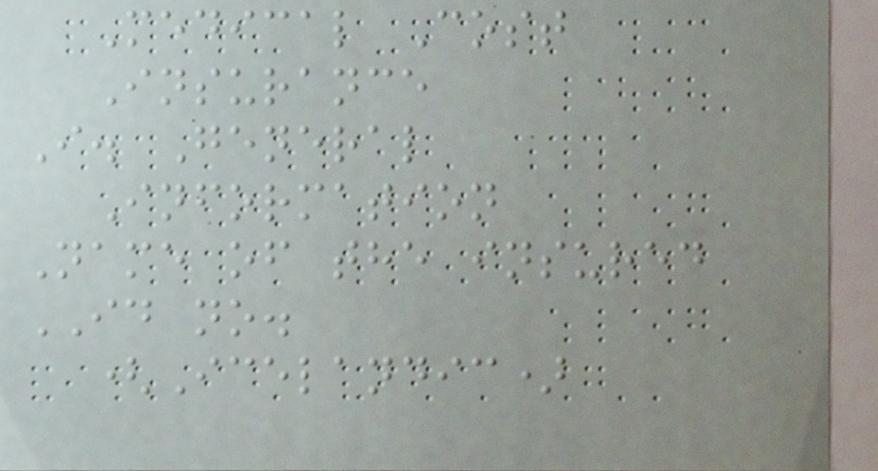Medical Cost
Insurance
I. General
Information
Name of the insured
ID no.
(Icelandic)
